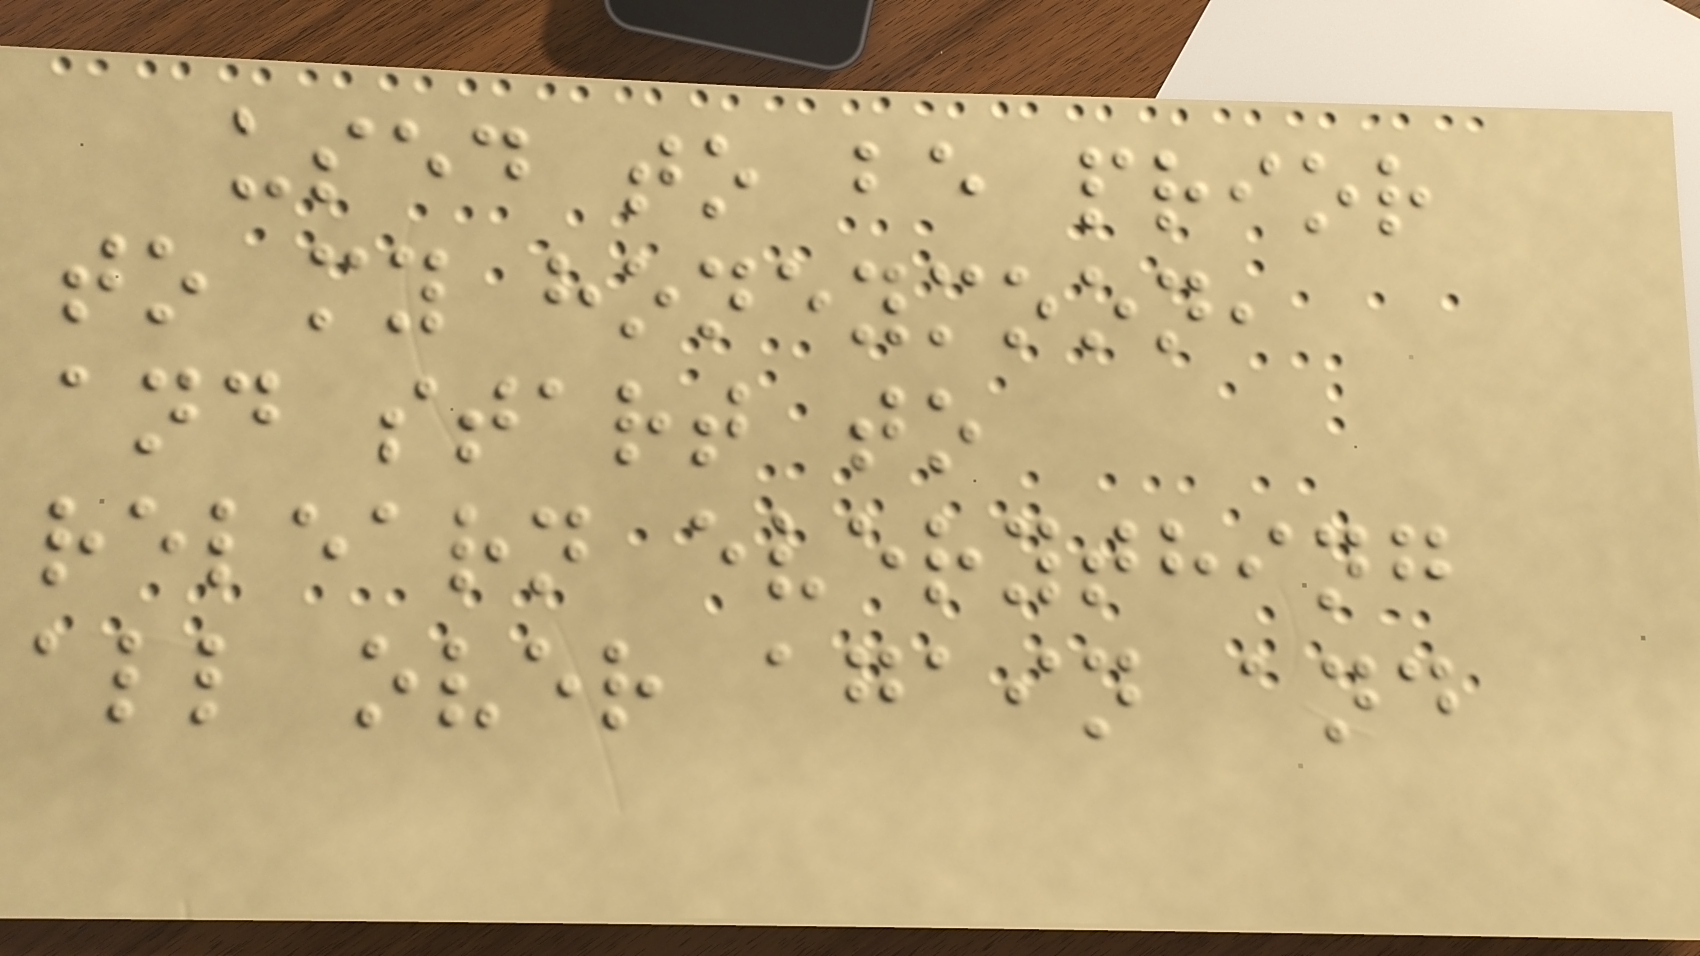used to be prior
to my honeymoon,
and start to
relearn everything
all over again and
